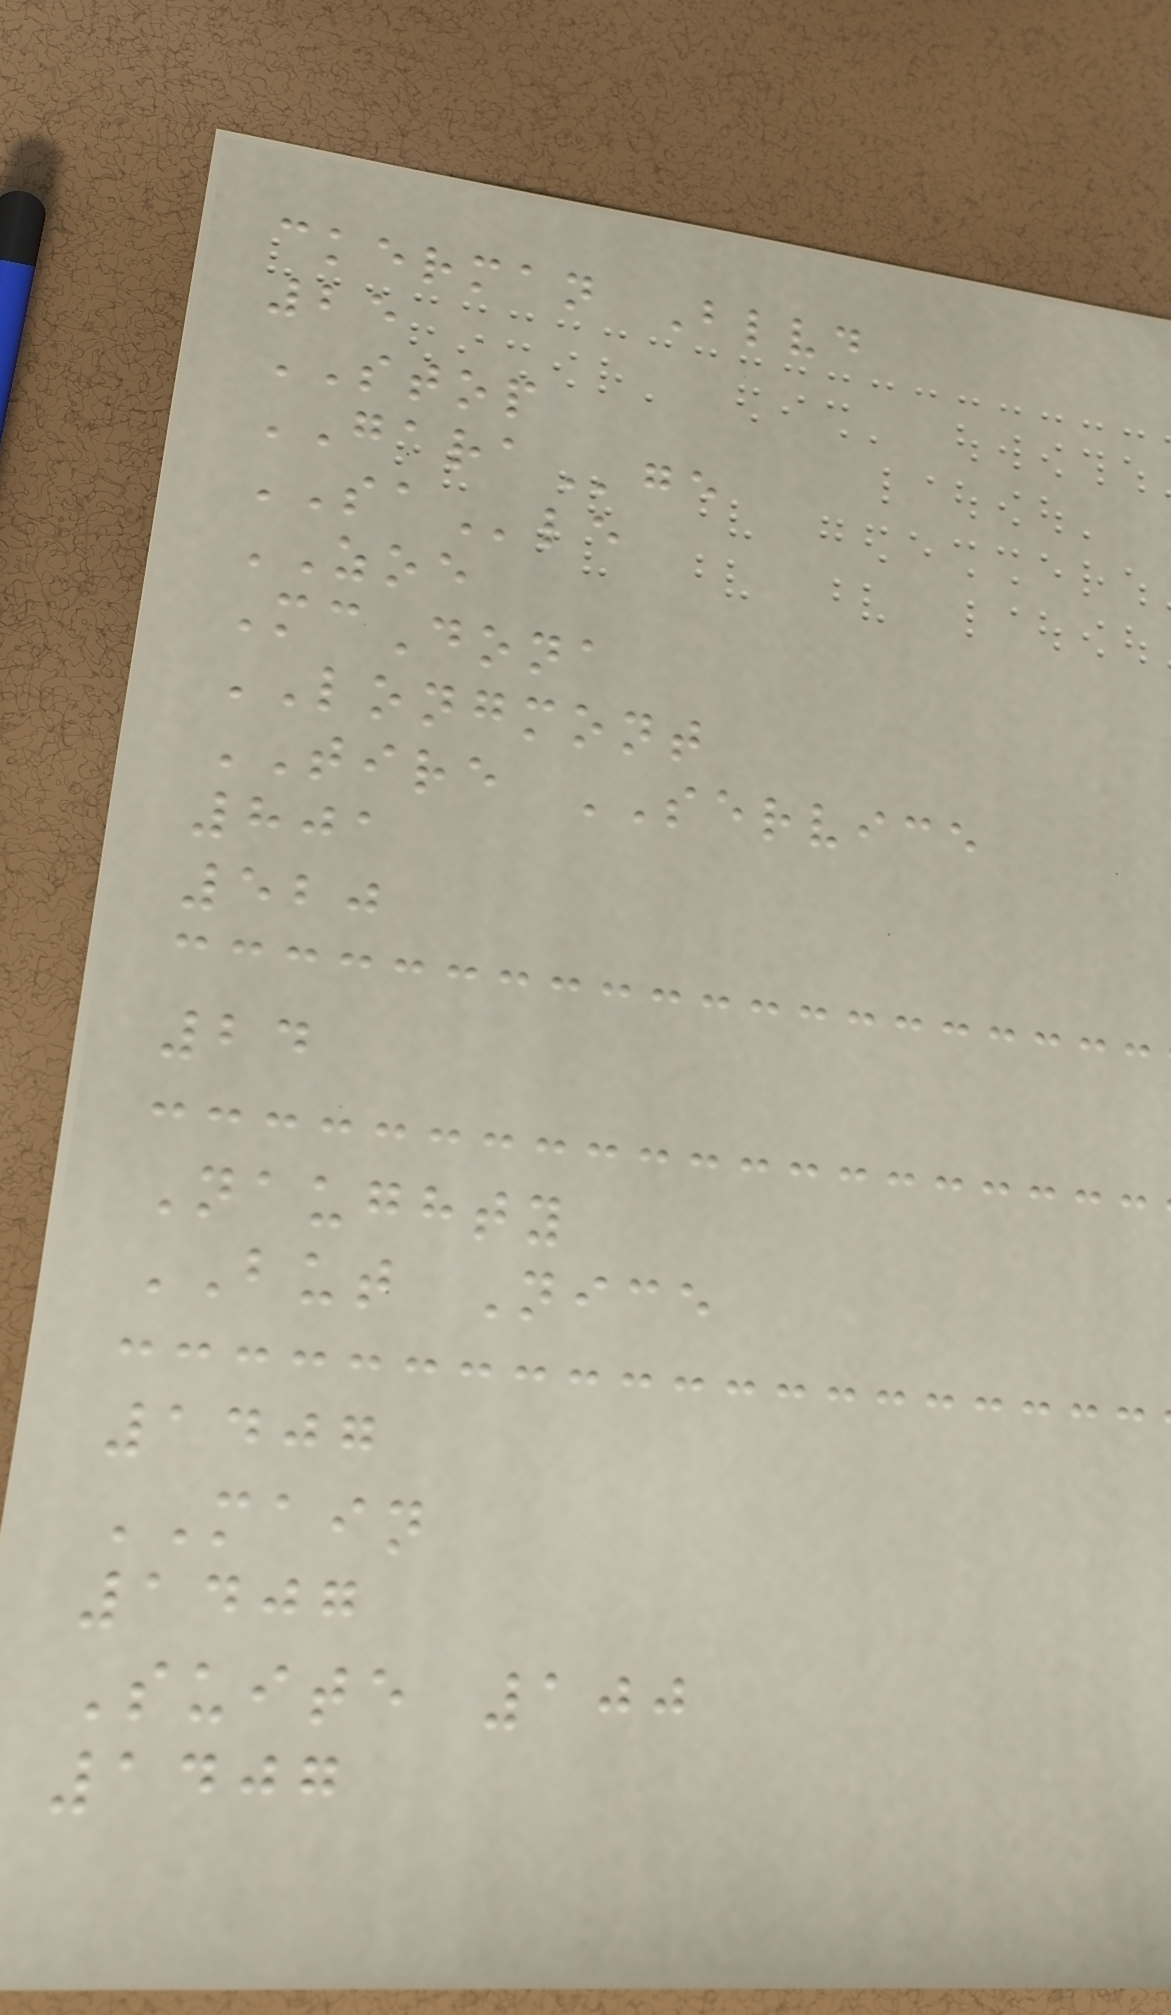ckerman Blvd
25
STOP
GARAge
SAle
ZOE
McDona
LONGMONT
TIRE SERVICE
801
520
24
Naughty
BUT Nice
1407
MAIN
1407
Suite 100
1407
